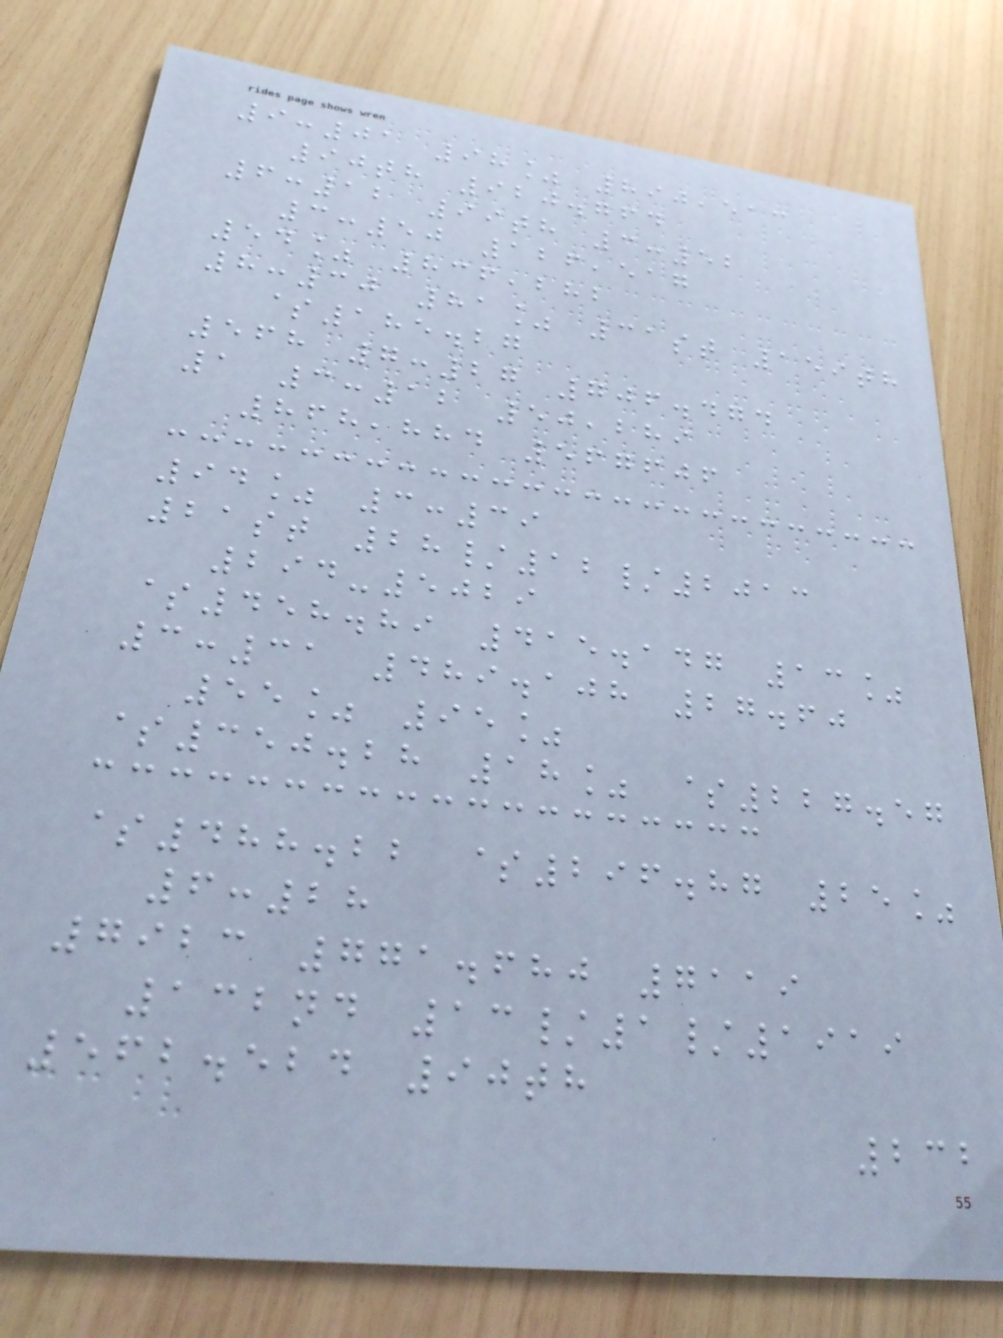9:01 98% 890,513
90th 920.764
6:12 99th 3:52
3:50 126,517
54% 836,282
8:30 81% 31st 159th
$185.27
568 7:27 706.474
1 3:12 50,289
868,884 567606
94% 3:39
21st 28/12/2013
294-5029
$458.89 415.147 13%
3:31 489.108 27.60
55% 95%
$350.28 18% $227.57
$488.22 $296.87 25%
6:28
7923 771.680 7119
132nd 13/1/1919
562.524 90th
232
